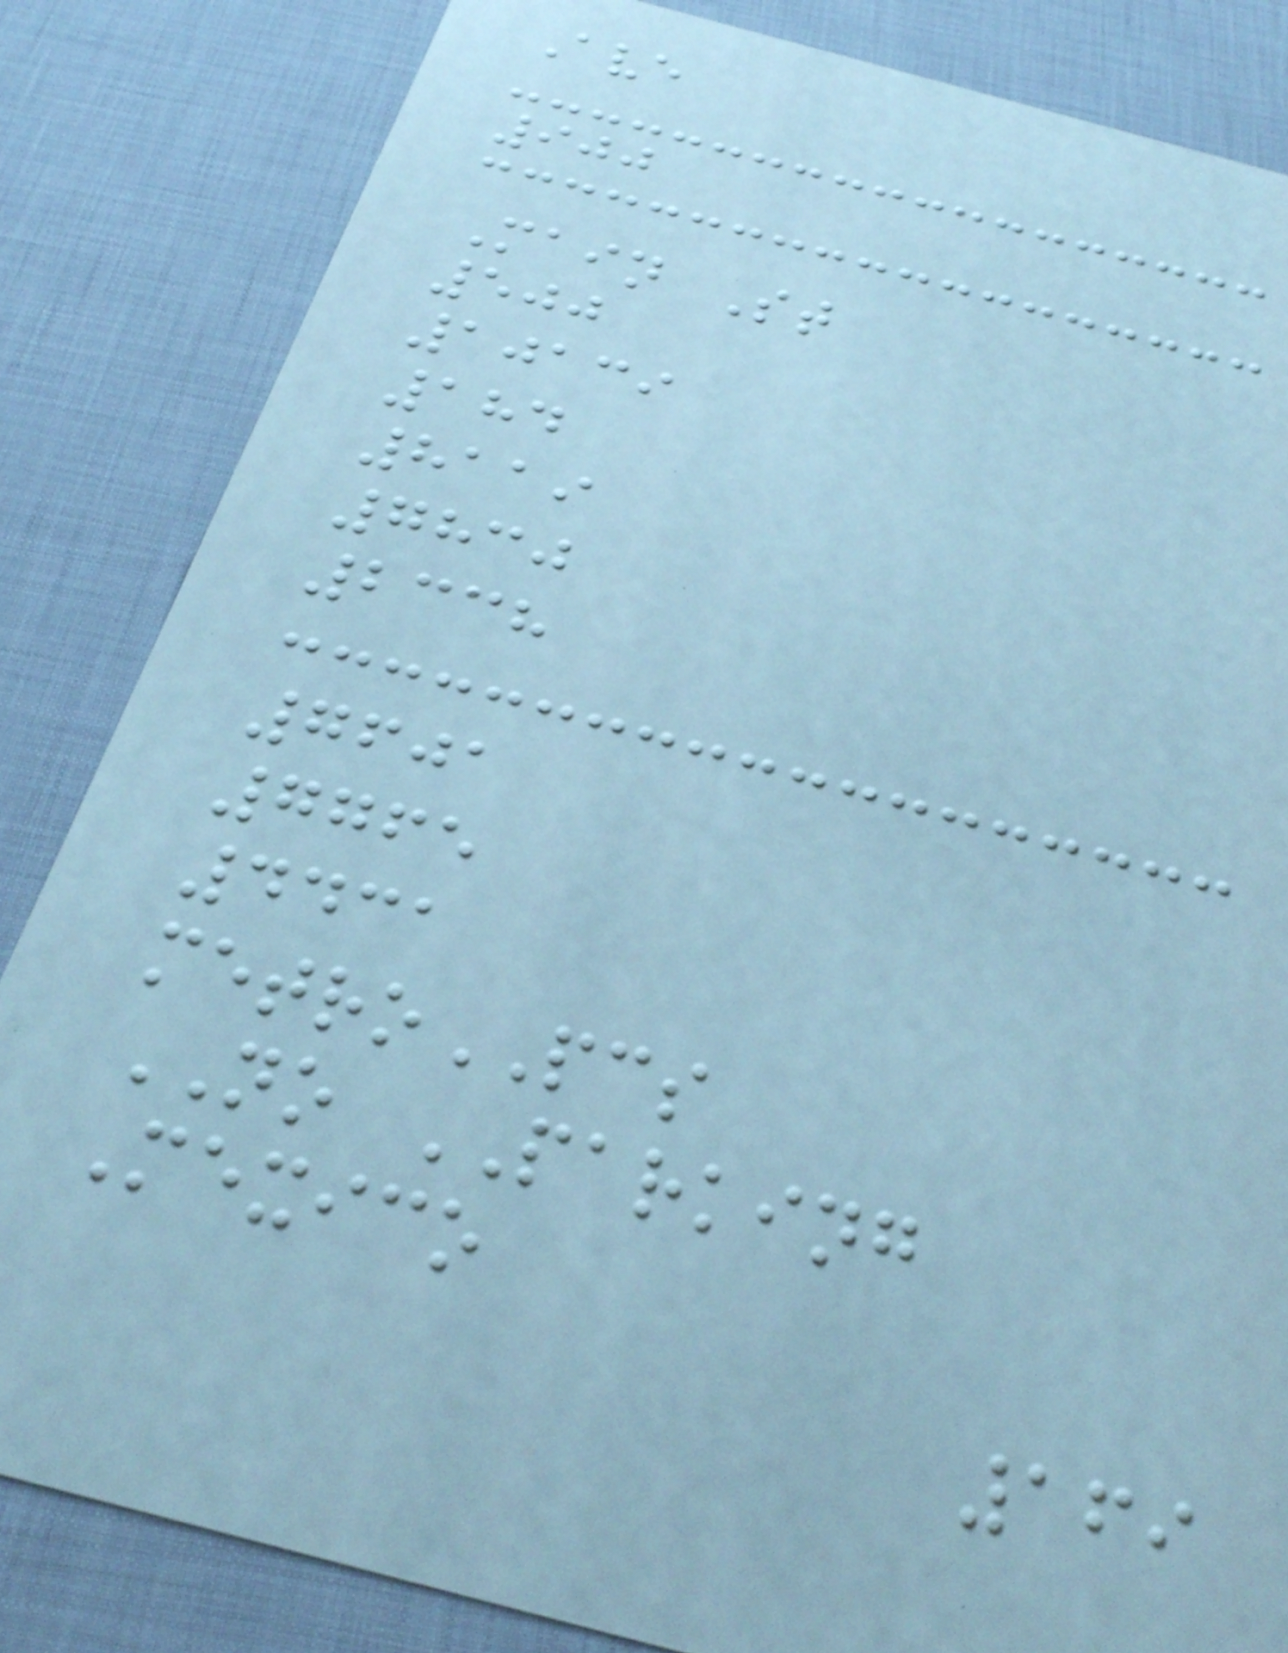Ave
900
Main St
500
10139
184
8119
7830
2338
7601
7765
4431
metroPCS
NO PARKING
Mexico
169
